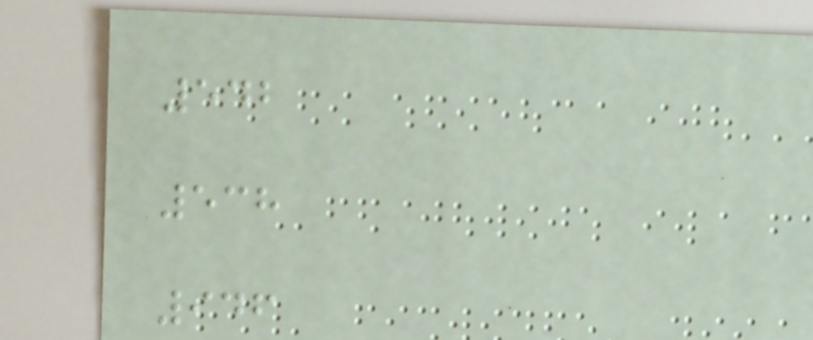542
538
946
